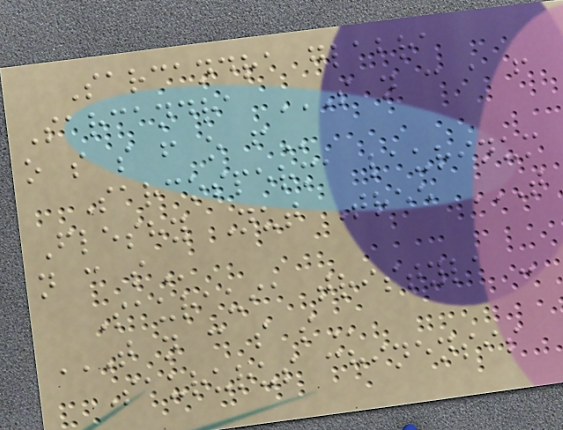Sarcandra glabra
Sarcandra S N C A F
O S S F O F
Sarcosperma laurinum
Fleshy Nut Tree T
N C S
Saurauia tristyla -
T N C S S
Saururus chinensis
